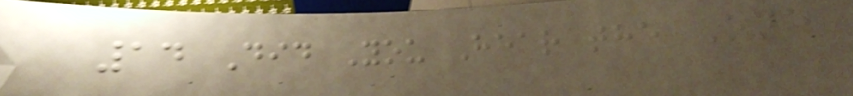14 Did You Hear the One
